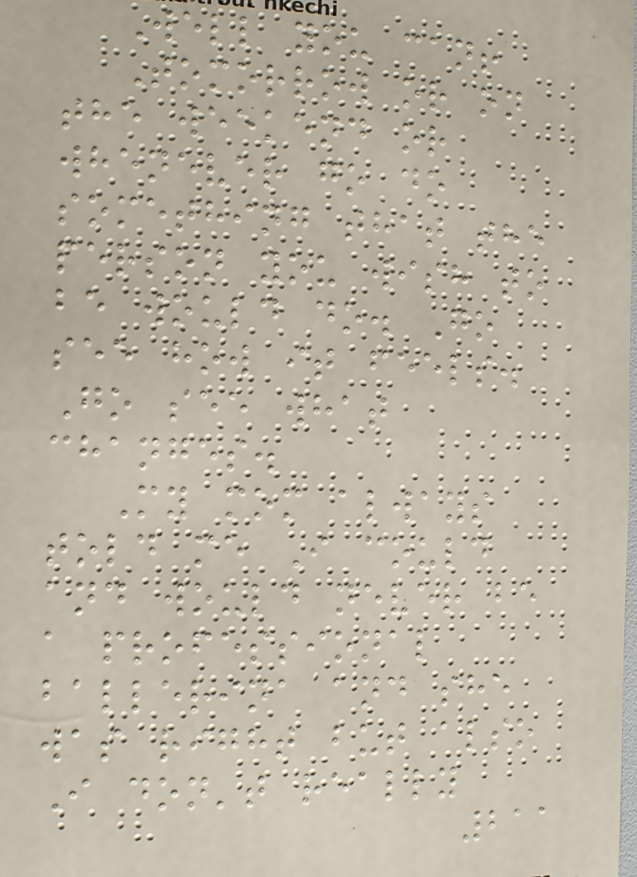Well you can!
Tomorrow or on
the weekend or
whenever go do
something that the
person you wish to
be would do. Go
see how it feels.
Go see what
changes.
My mom always
told me I could
and would never be
a professional
ballerina and she
was right but also
I don't really
211
